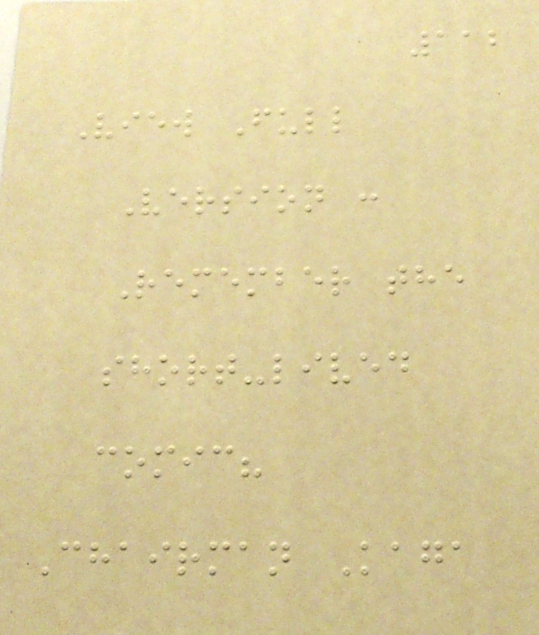112
View Full
Version :
Remember the
short-lived
comic?
Chairman Kaga
